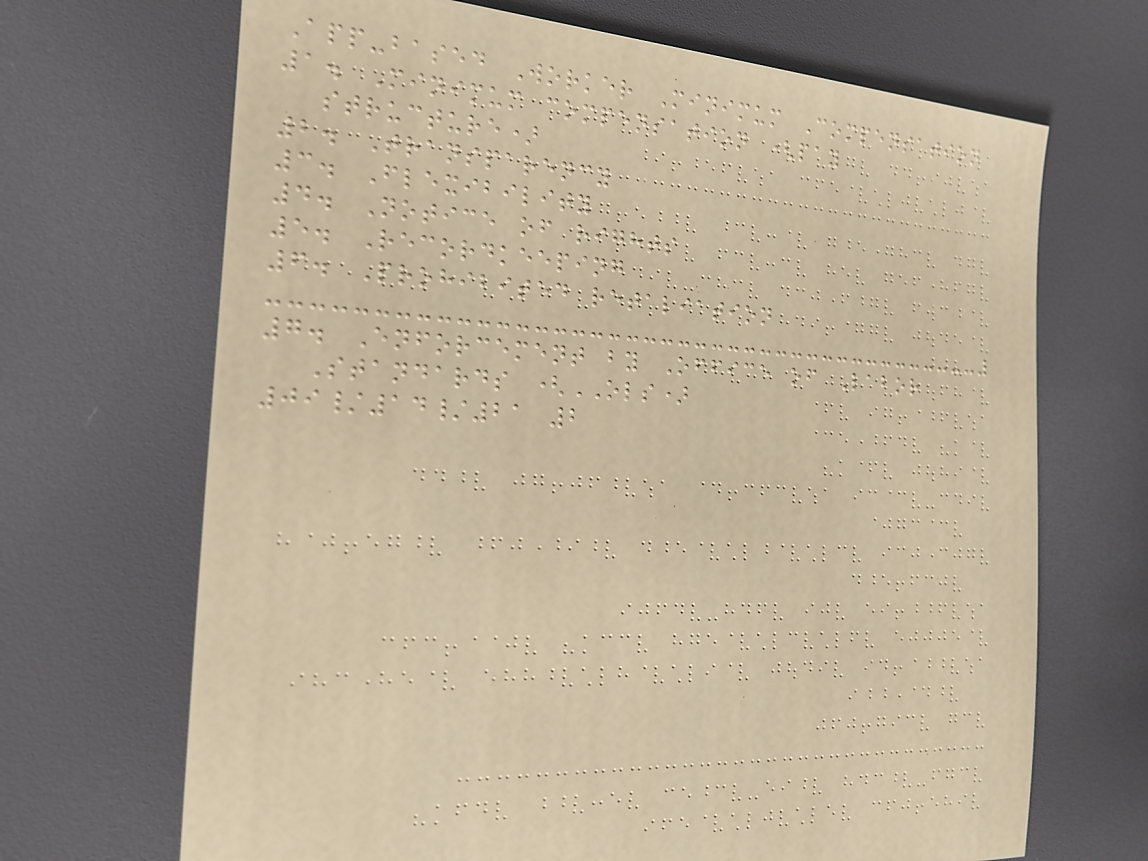App-based Worker Minimum Compensation
1. Minimum compensation (pay
structure)
2. Transparency
3. Flexibility
4. Notice of rights
5. Recordkeeping
6. Prohibited retaliation
7. Enforcement by Office of Labor
Standards (OLS)
09/14/21 2
